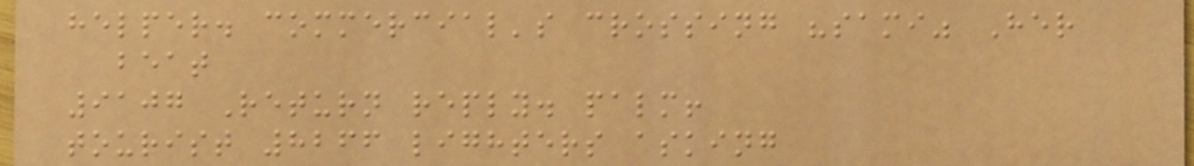helper. commercial's crossing "sami" Her
beat
9107 Return reply. palm!
tourist 8266 lighters asking
